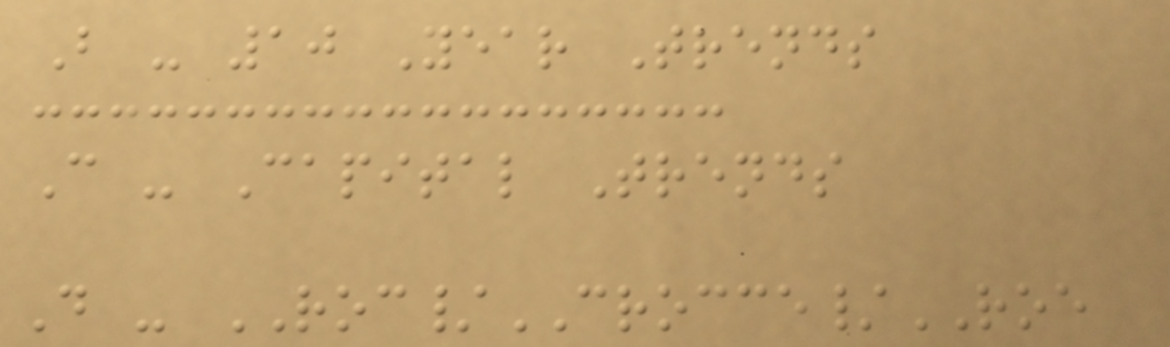B - 10 Year Trends
C - Capital Trends
D - ROC/CROCCE/ROE
